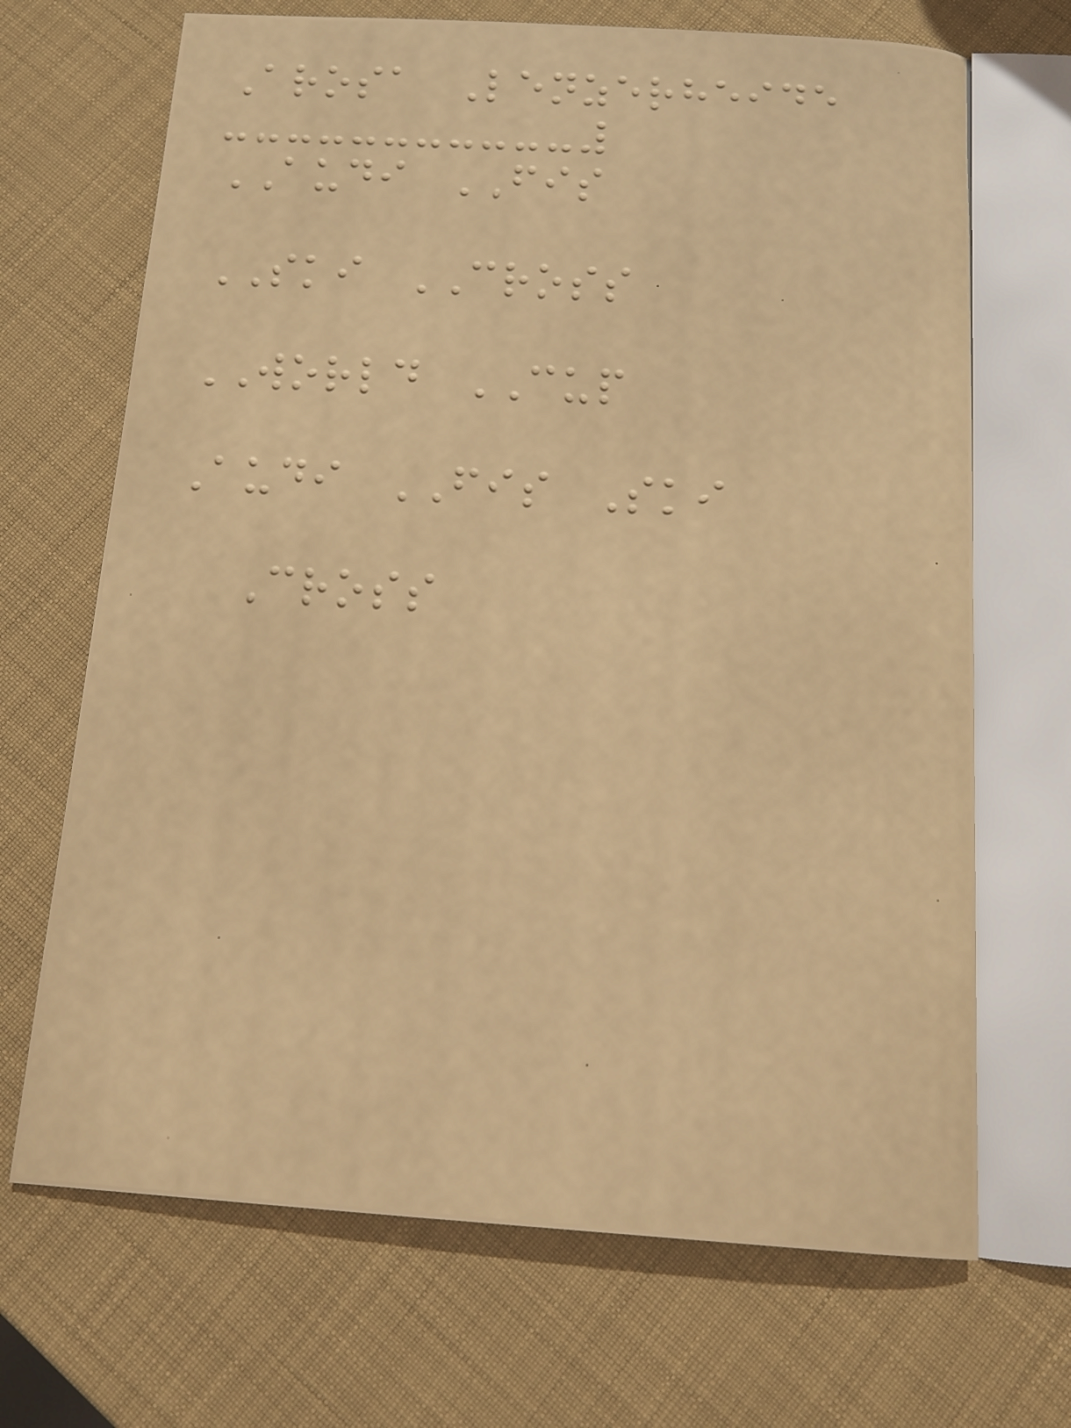Arosa Lenzerheide
AUDI FIS
SKI CROSS
WORLD CUP
Audi FIS Ski
Cross
